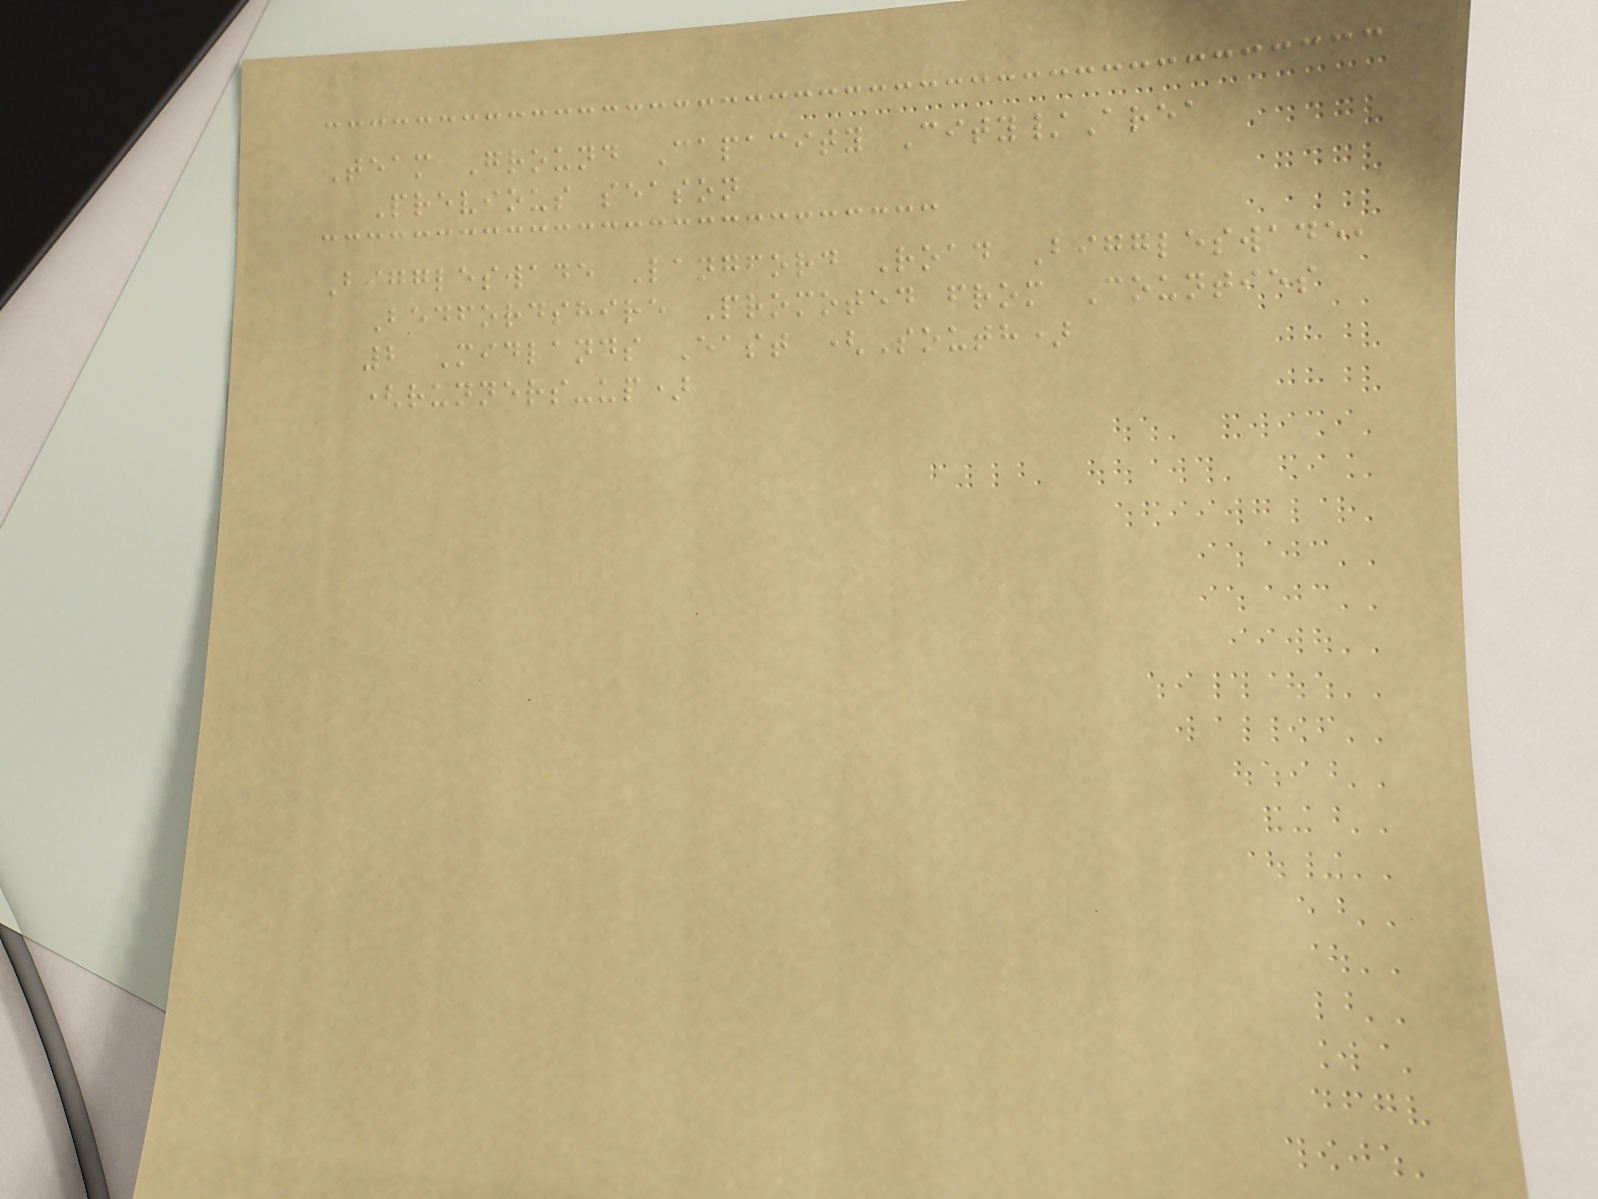Team Ground Capacity City/Area
Previous season
Biggleswade Langford Road Biggleswade,
Bedfordshire Promoted from Counties
2 Midlands East (South)
(runners-up)
